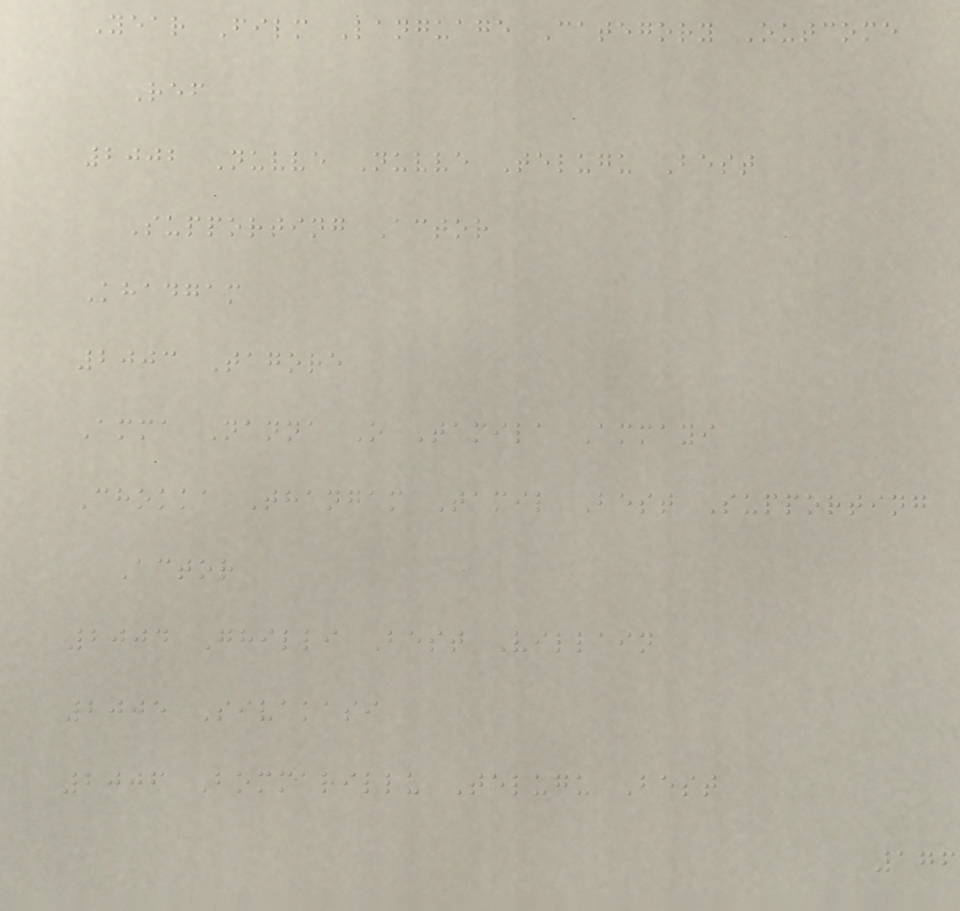Year Film Language Category Outcome
Ref
2002 Nuvve Nuvve Telugu Best
Supporting Actor
Khadgam
2003 Tagore
Amma Nanna O Tamila Ammayi
Chokka Thangam Tamil Best Supporting
Actor
2004 Ghilli Best Villain
2005 Sivakasi
2006 Bommarillu Telugu Best
176
